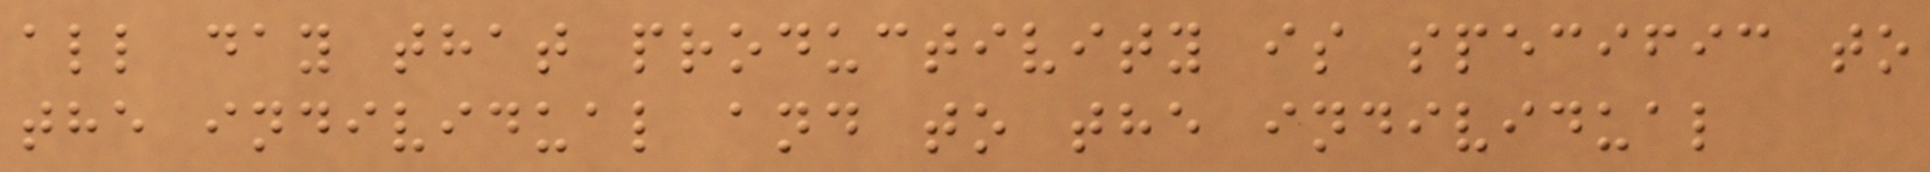all day that productivity is specific to
the individual and to the individual
